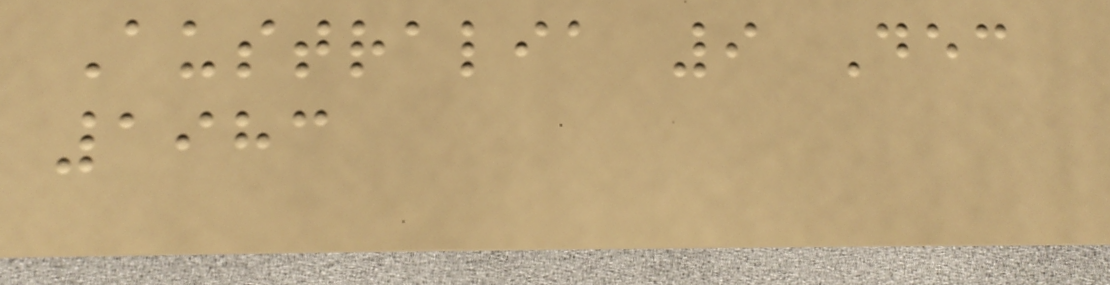Australia 9 Dec
1983
